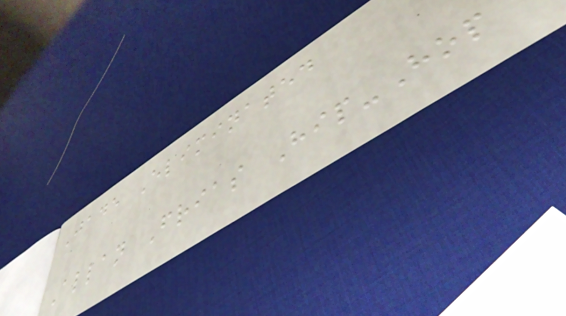Jade Eliminated
Allan Frias Hip-Hop
